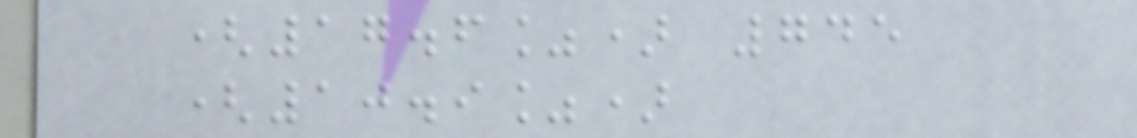(17.6%) 745
(10.9%)
